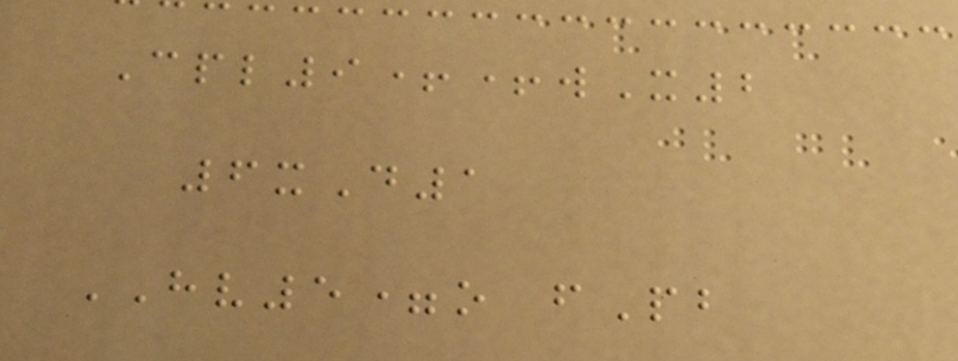Cpl9++wX2
6xD1
HV5=o fPb
